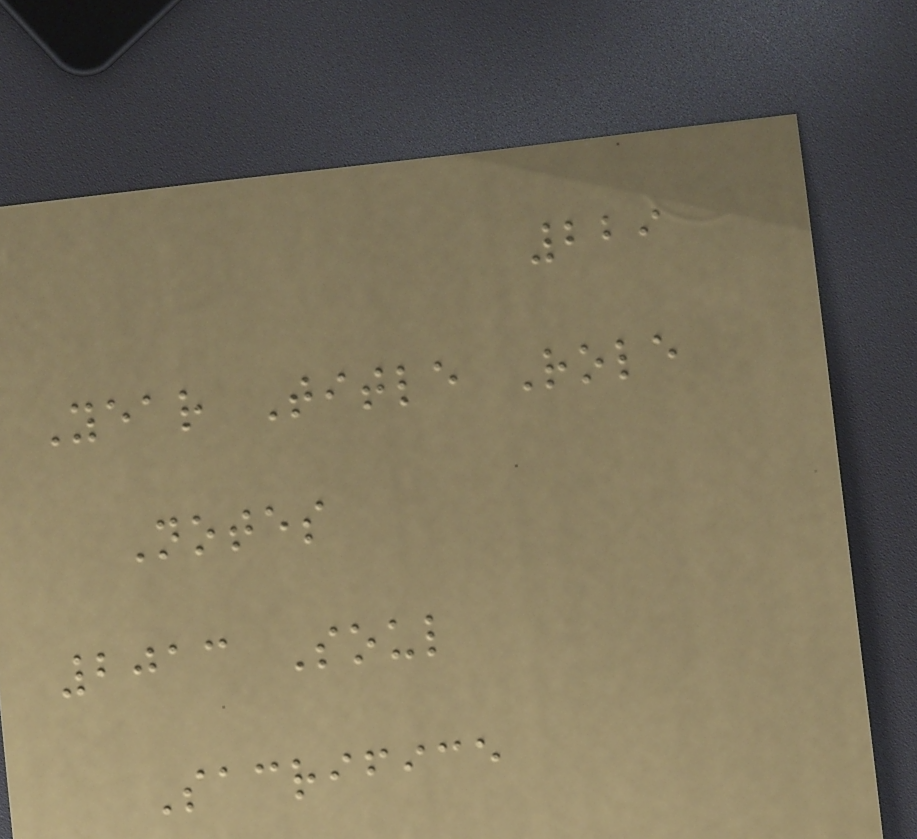229
Year Title Role
Notes
2013 Soul
Sacrifice
